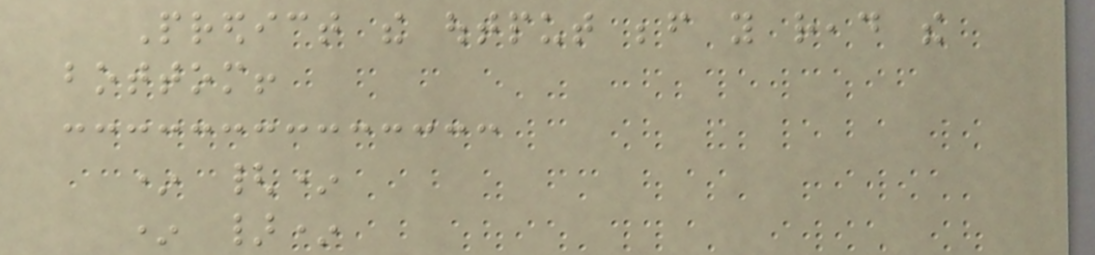Predict the output before you read the
bottom!
* {*
* }*
